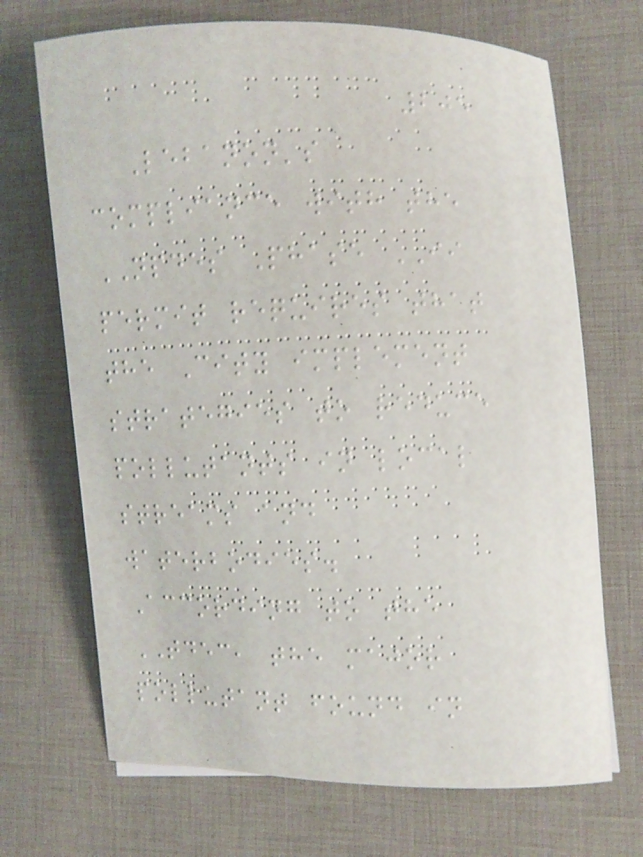205
Lebanon's
compliance with the
NPDES Phase II
permit requires that
the City implement
strategies to reduce
pollutants in local
streams and
waterbodies.
According to the
TDEC, the major
pollutant found in
